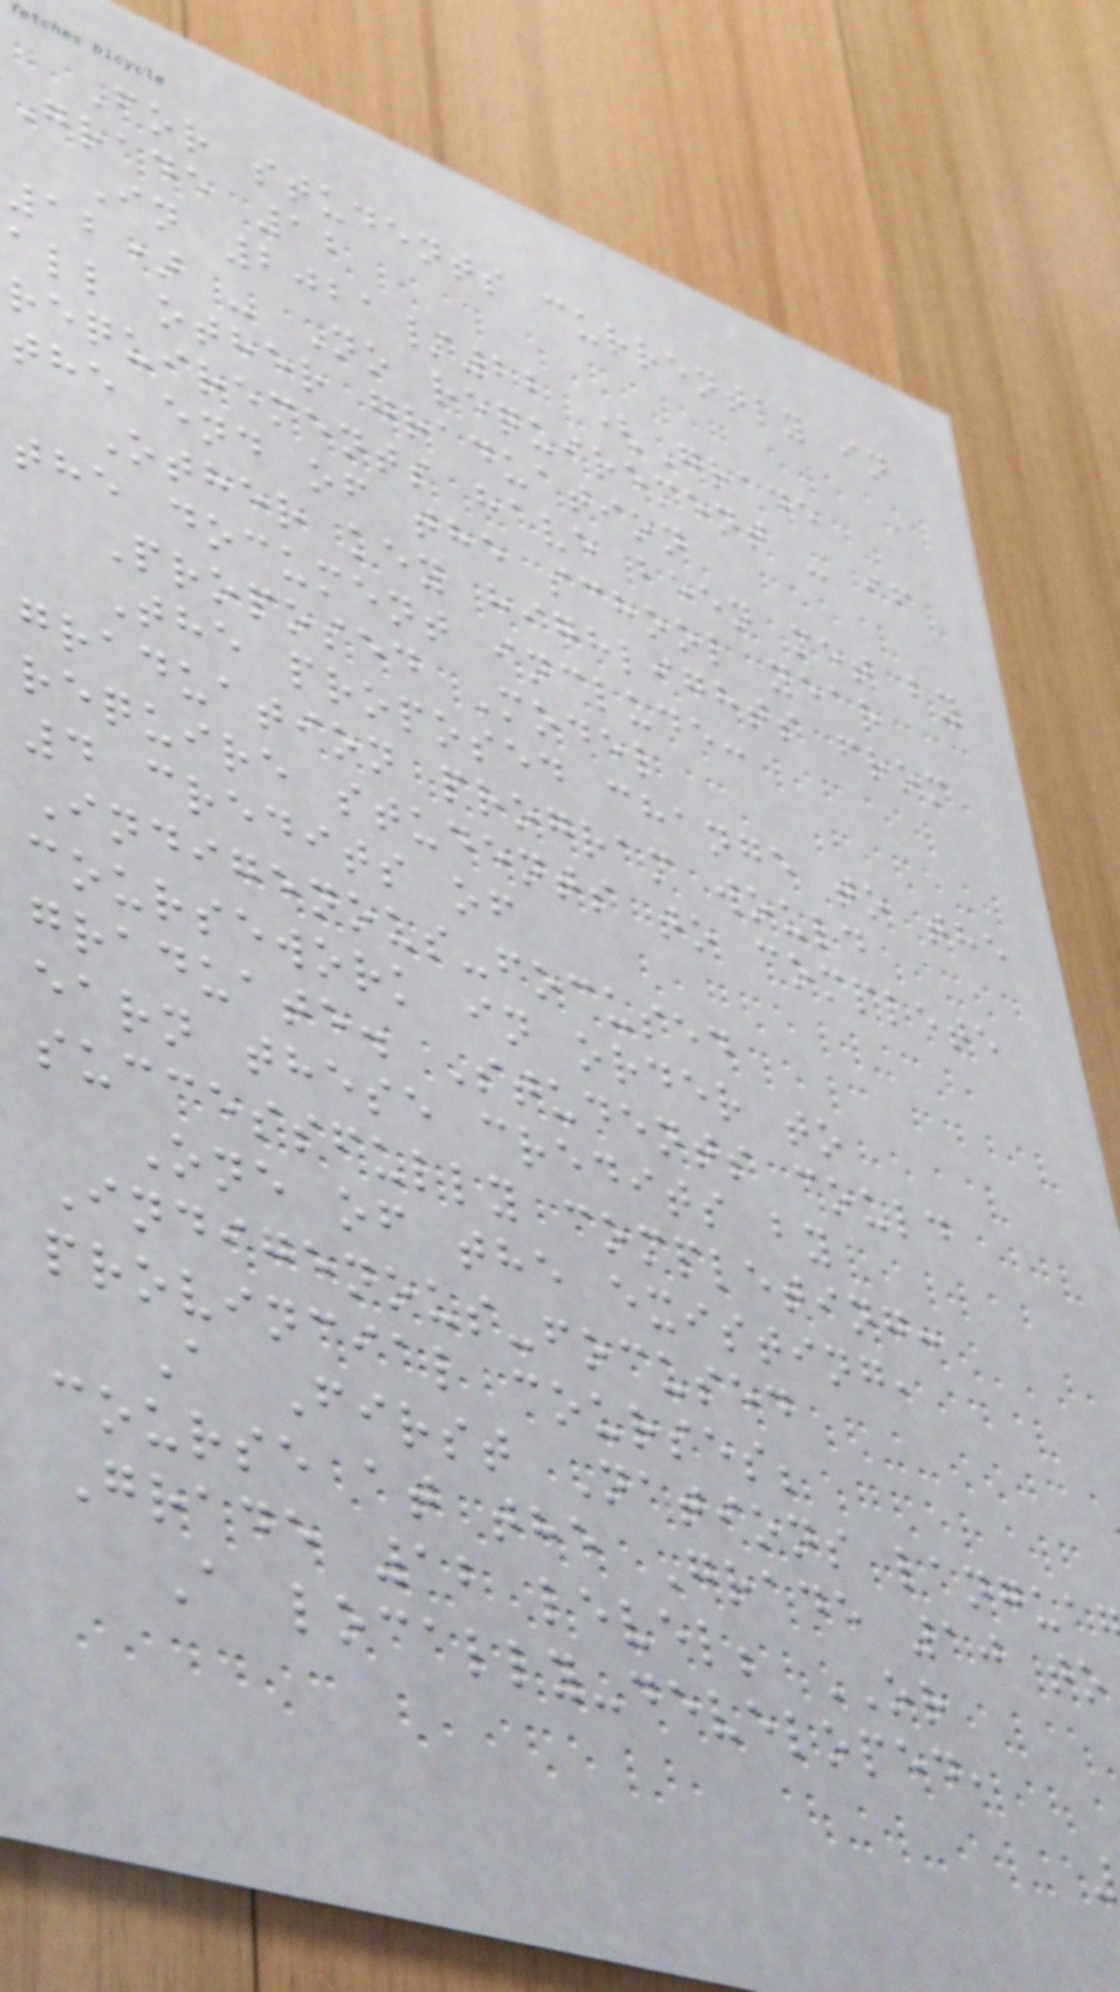For students currently in
Grade 12
In 2021/22 (Grade
12) - No requirement - if
all other graduation
requirements have been met by
the end of the school year
Other key highlights from
the document include:
Proposed Model
The proposed change to the
graduation program would
require students to complete
4 credits of
Indigenous-focused
coursework in order to
graduate. Students could
earn these credits by
successfully completing:
One of the existing,
Indigenous-focused
provincial courses;
A First Nations langua
course at the Grade 10 to
Grade 12 level; OR
A locally-developed,
